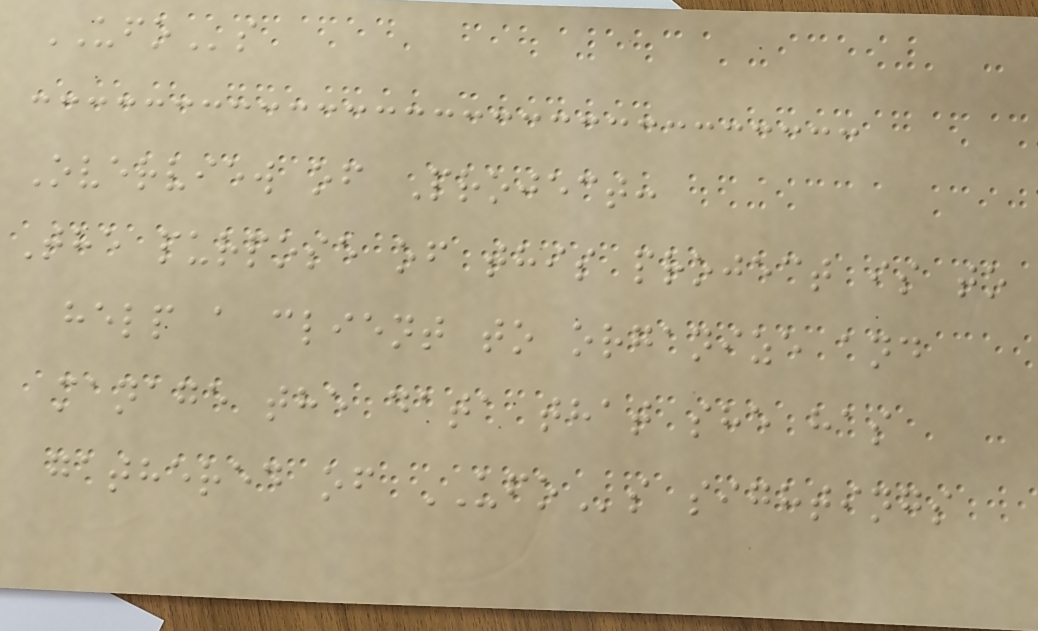UFOs
Overview of Project:
The purpose of this project is to
help a client to organize and
manage the data that she has
gathered of UFOs sightings
